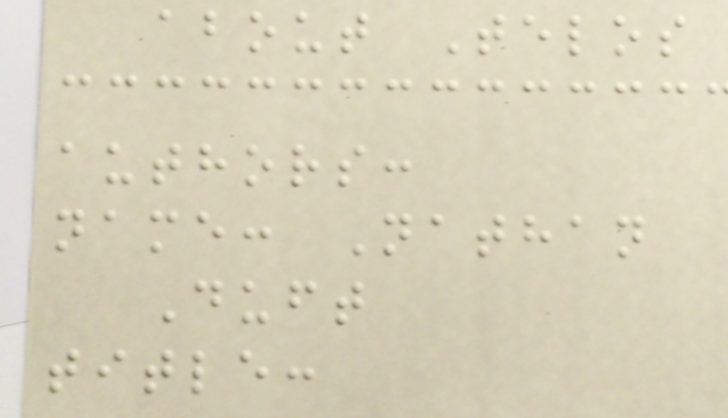about Telos
authors:
name: Nathan
Duft
title:
